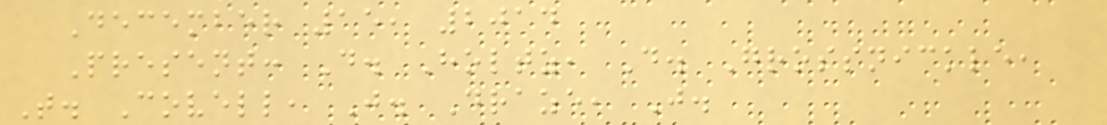December 15, 2014
Present: D. Holtz, D. Grossnickle,
T. Covell, J. Draze, J.
